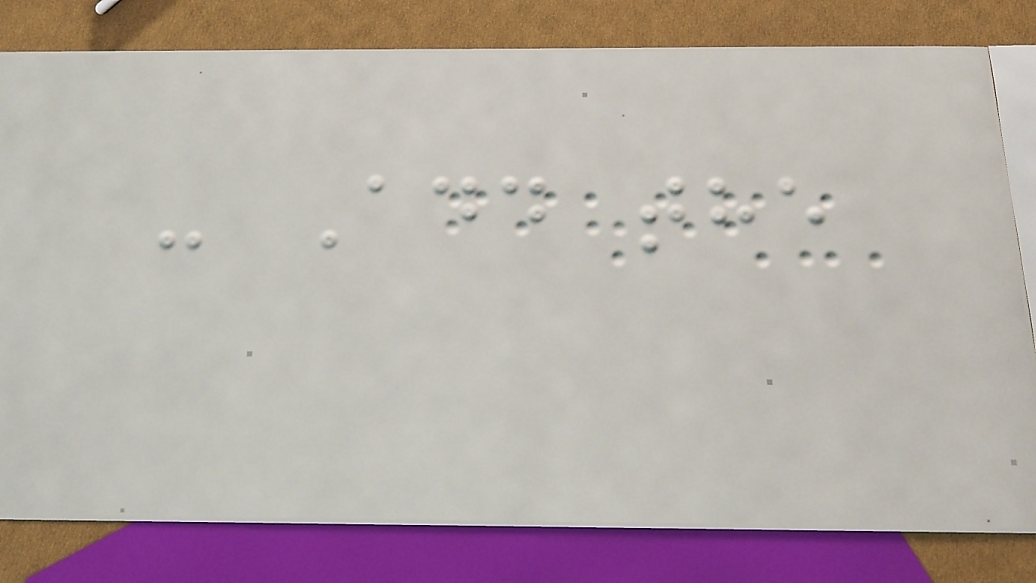- Add the
